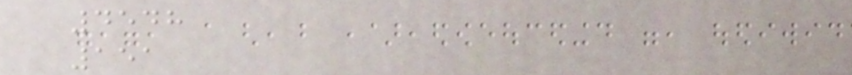4548
151
